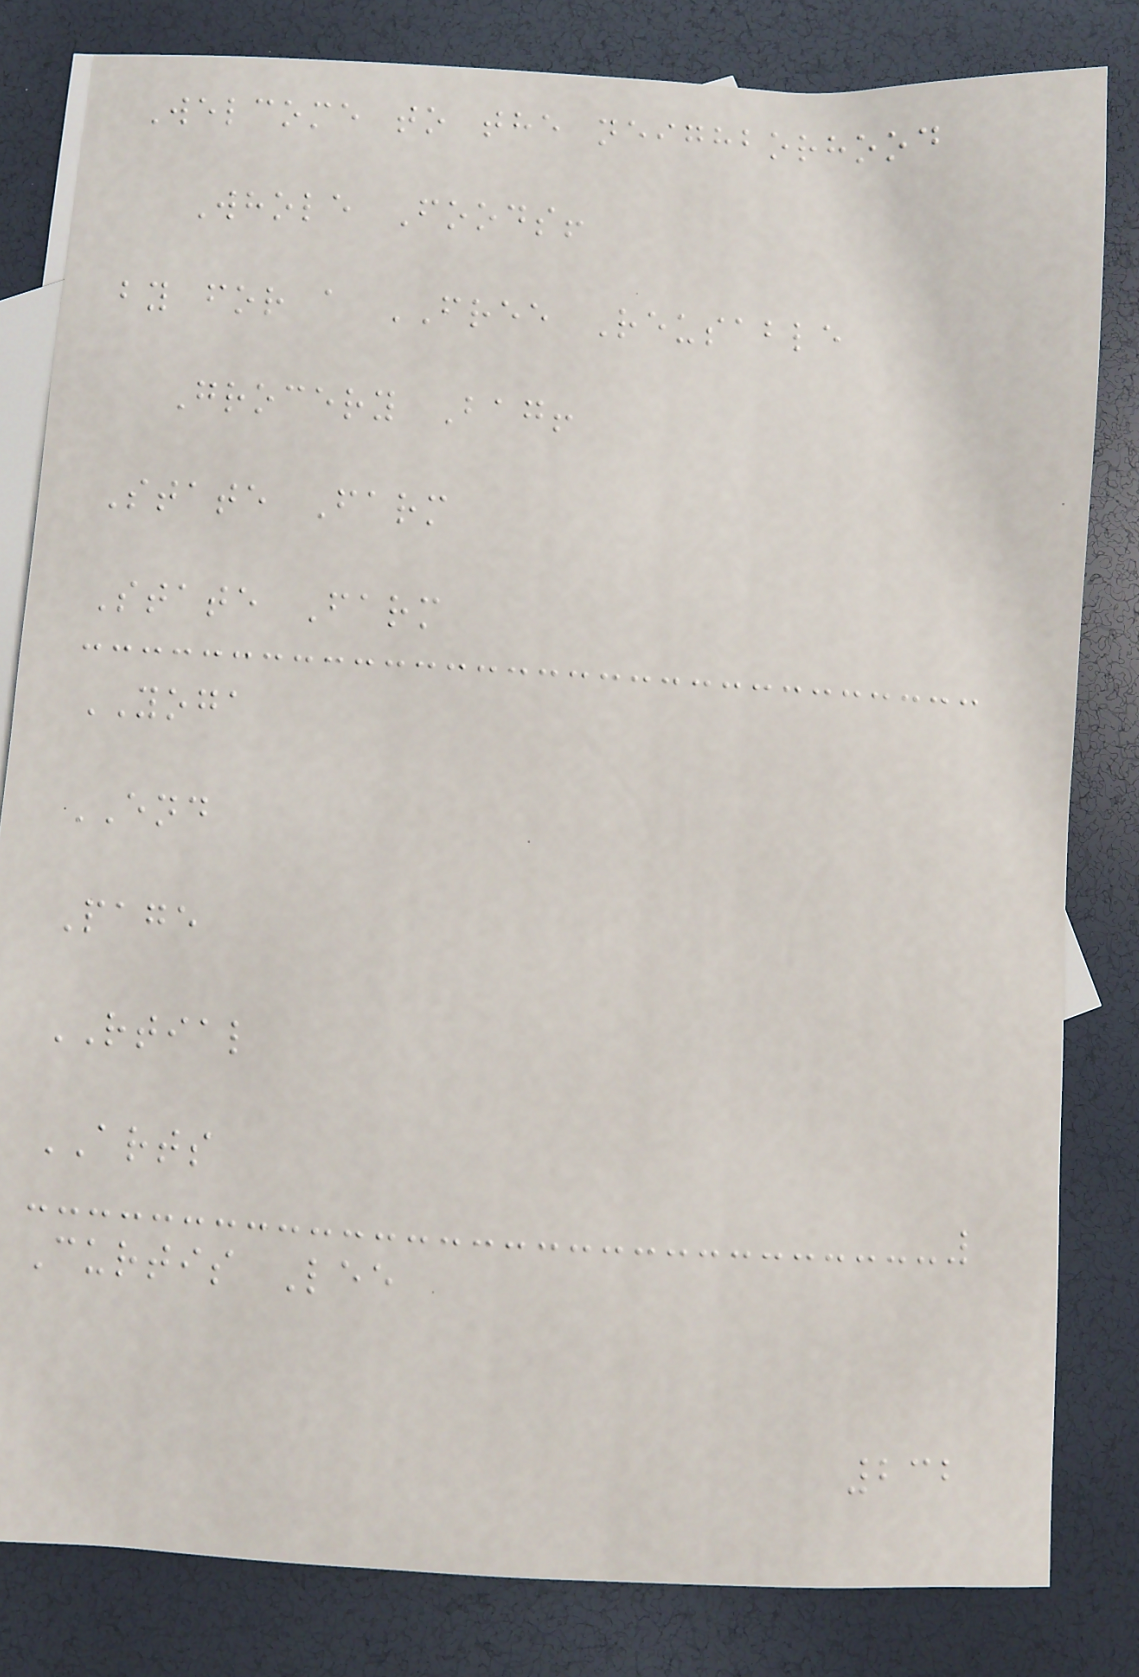Welcome to the neighborhood
Whole Foods!
by for a FREE Reusable
Grocery Bag!
State Farm
State Farm
YOGA
END
Page
RTIAL
ARTS
Curtis Lee
232
